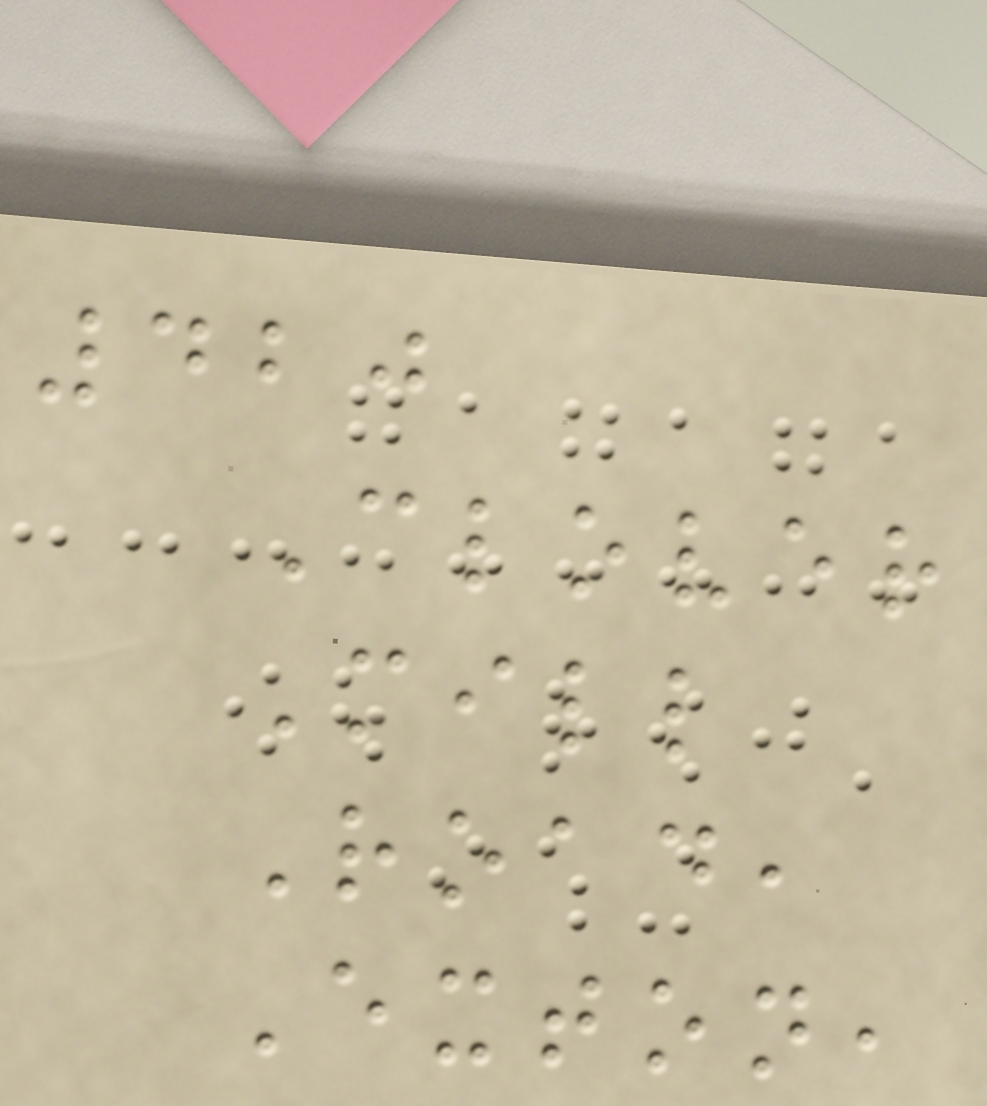420
Clover
Mill
Road,
Exton,
